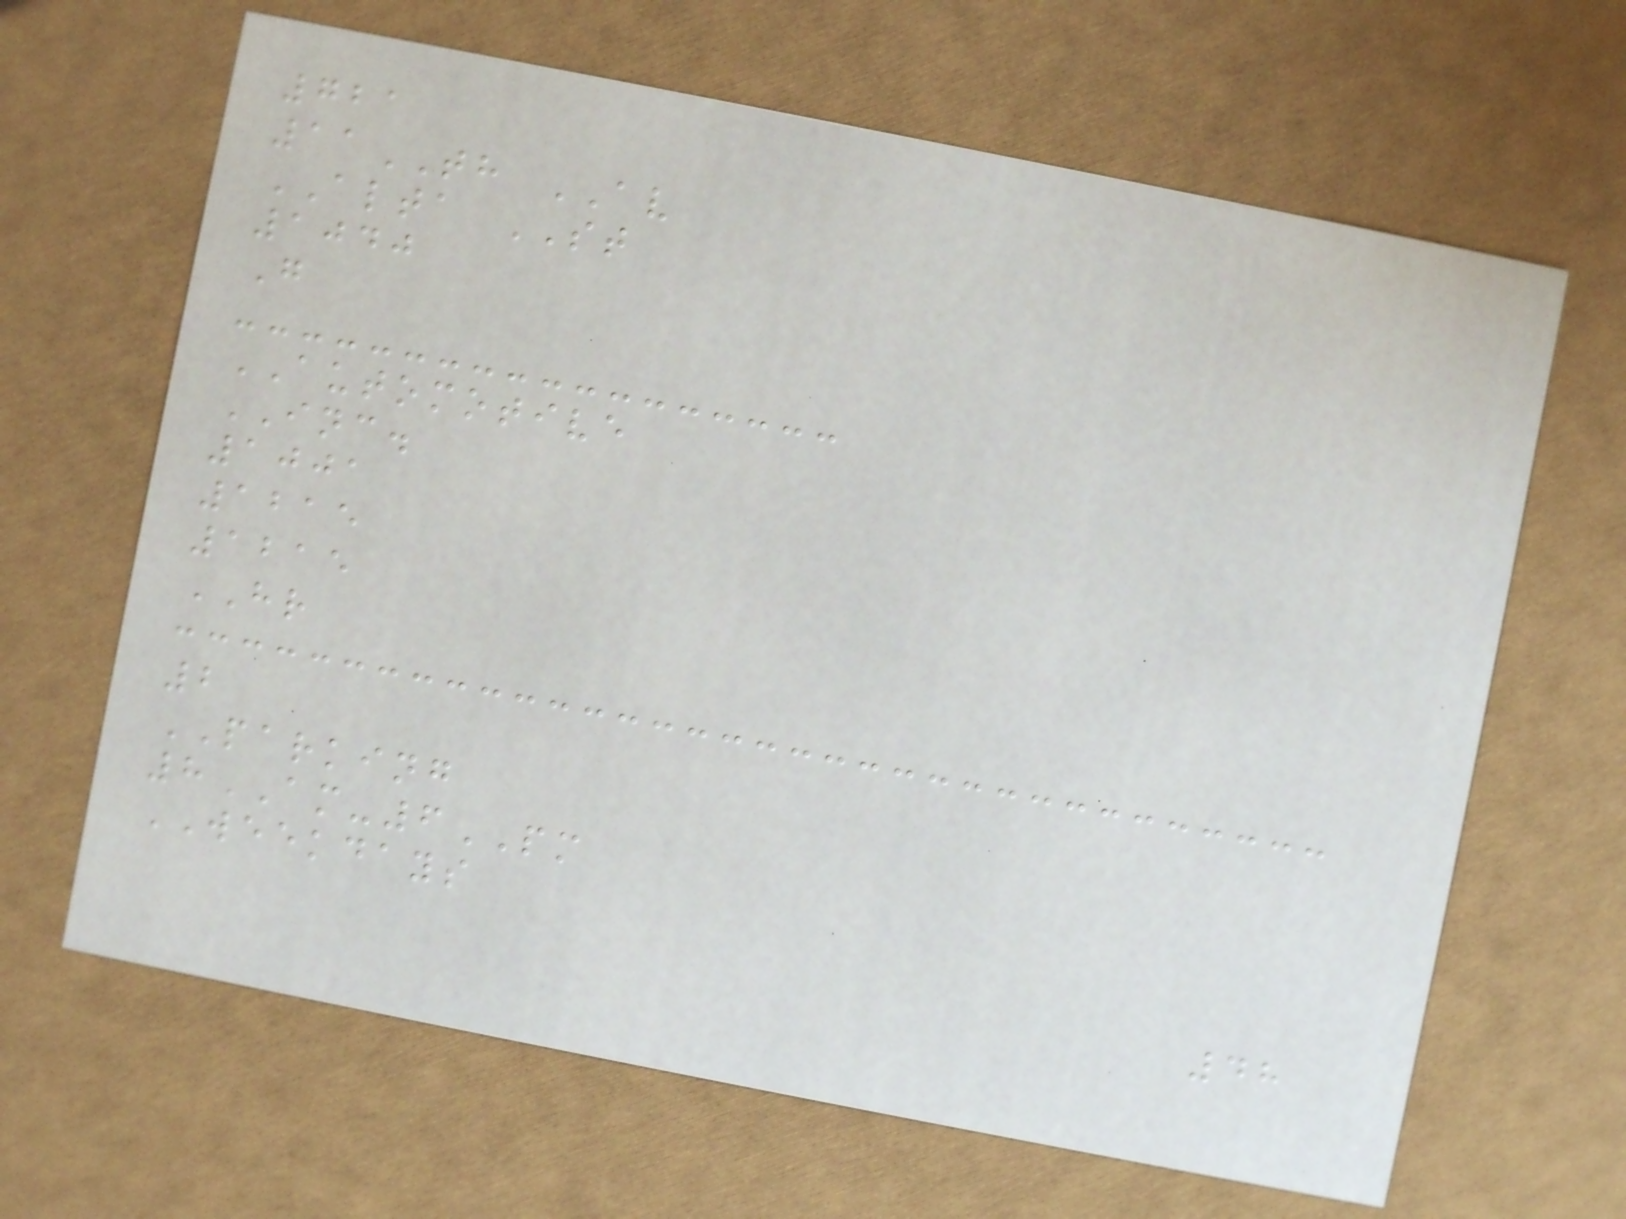721
11TH AV
ALTA ST
1040
G
AUTOMOTIVE
INC.
1001
1215
1215
HR
2
PARKING
8AM-6PM
WEEKDAYS
48
